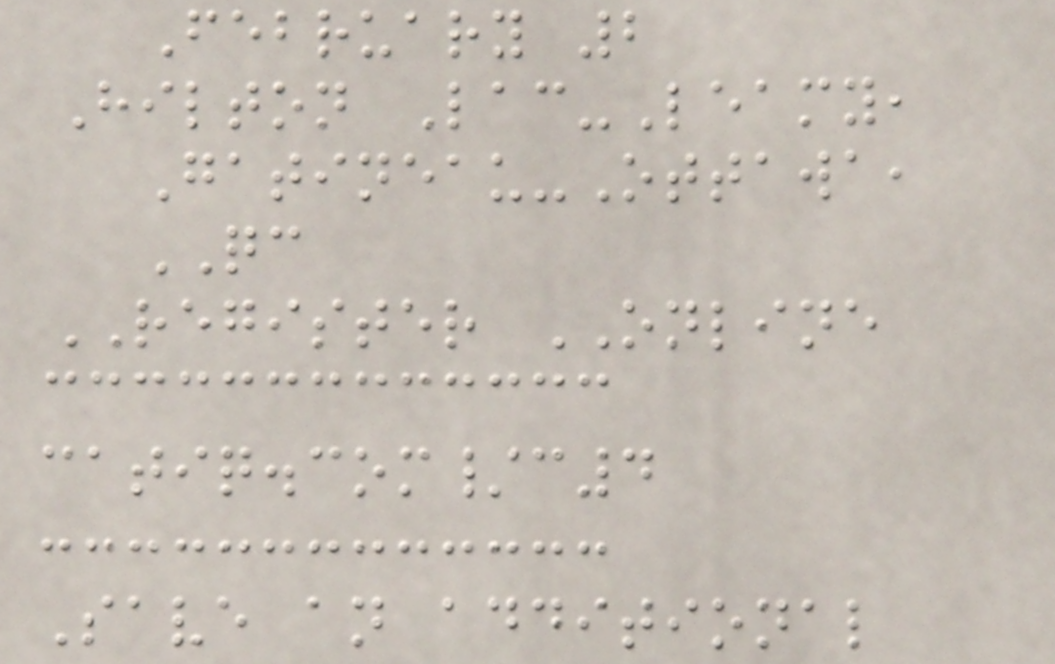February 2
Hilton Lac-Leamy,
Gatineau-Ottawa,
QC
REGISTER ONLINE
catiq.com/c4
Save an additional
